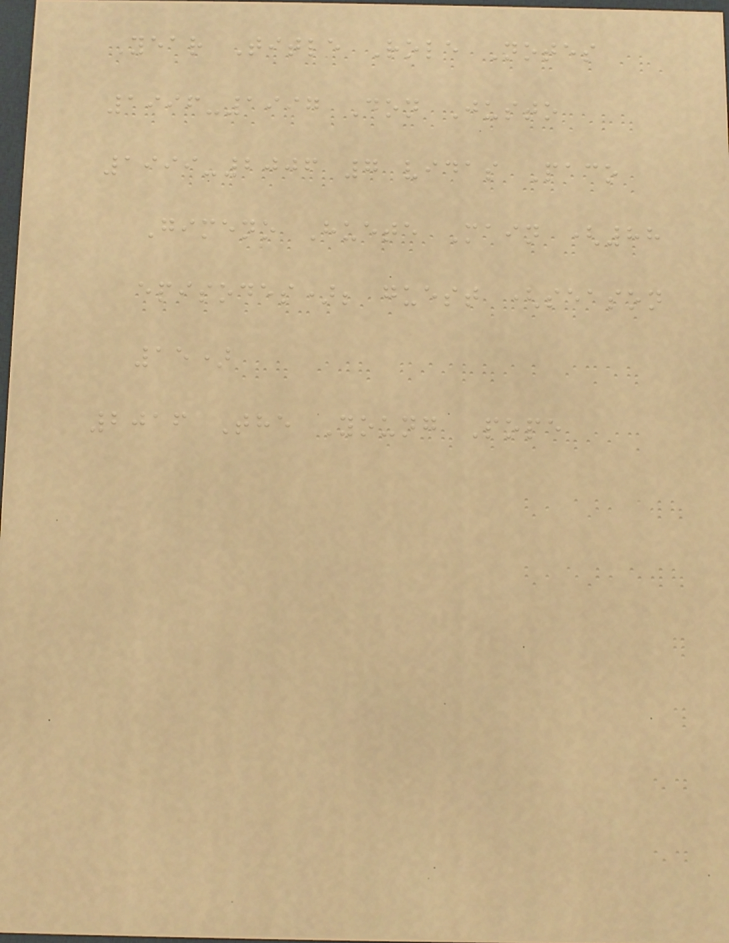Year Title Role Notes
1996-1997 Don Justo
1999-2006 7 vidas Paco
Gimeno Huete Main (88
episodes); guest (season
15)
2016 The Young Pope
